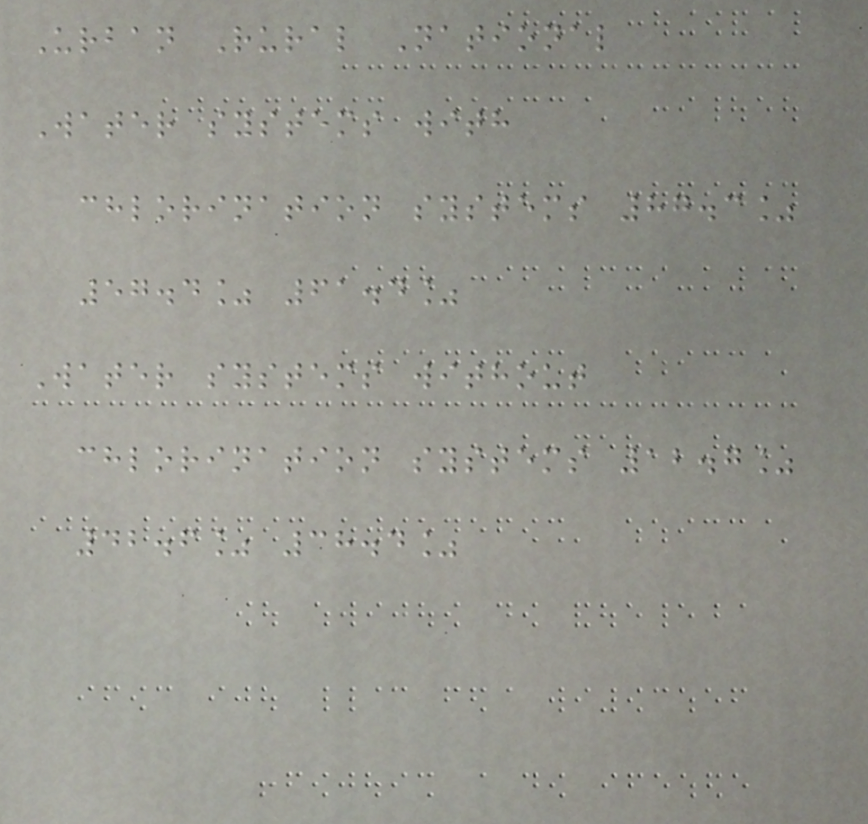Urban Rural National
Water systems with
chlorination systems 87.3%
57.4% 61.4%
Water systems without
chlorination systems 12.7%
42.6% 38.4%
